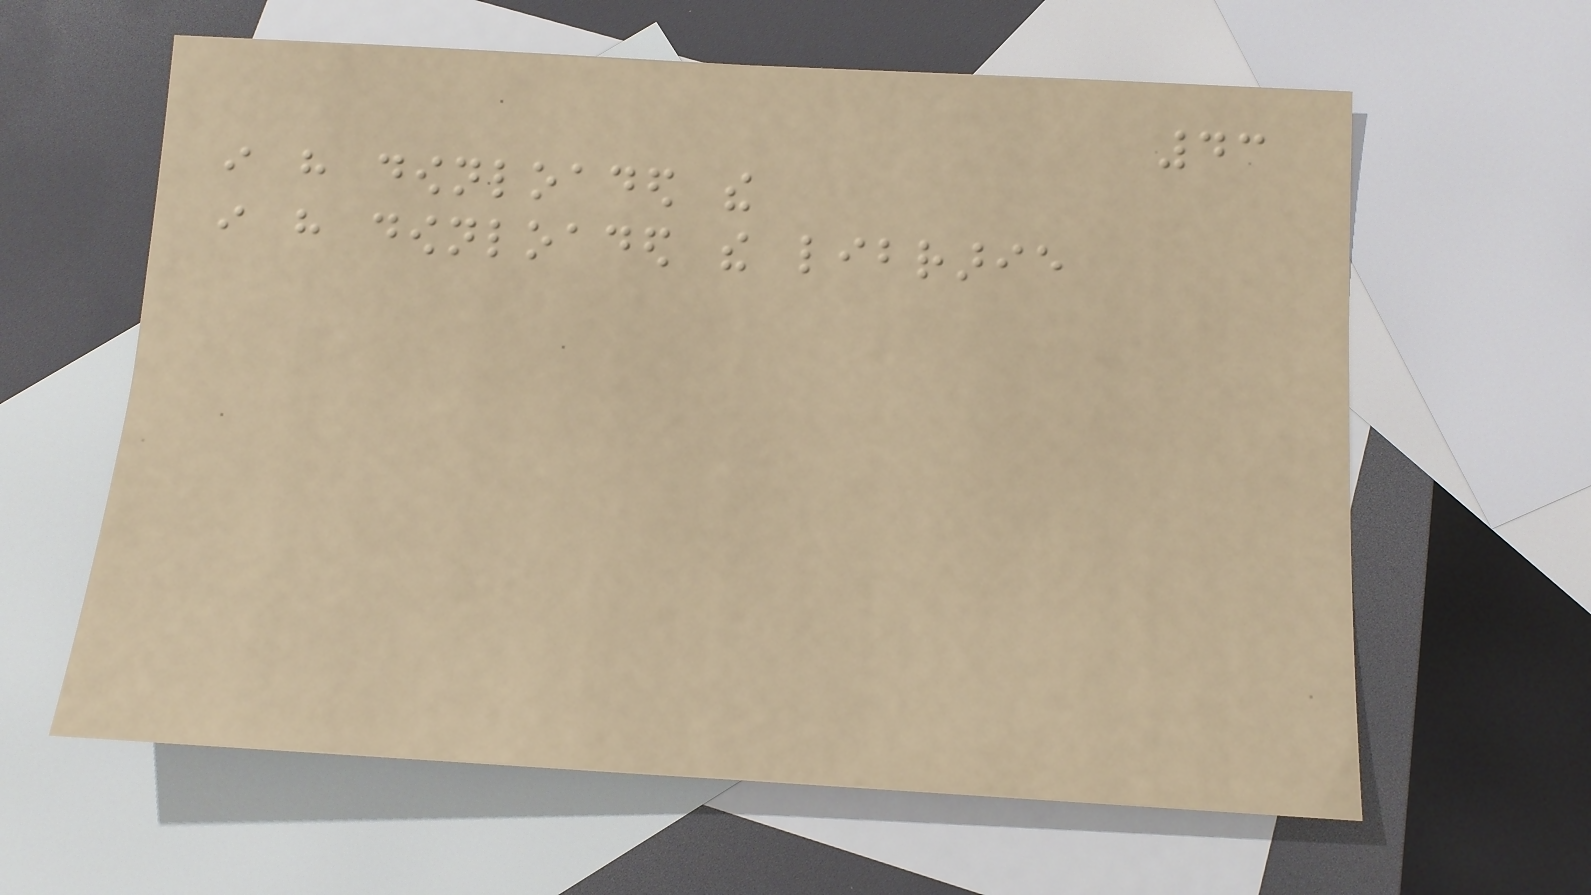43
i have downloaded the
i have downloaded the librarie
